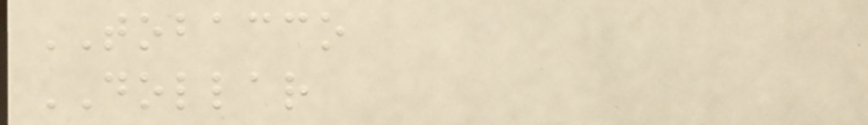TOBACCO
DOLLAR
